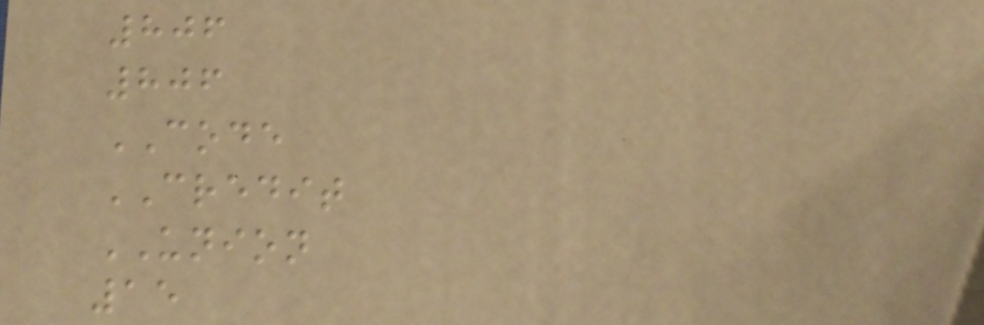806
806
CODE
CREDIT
UNION
15
